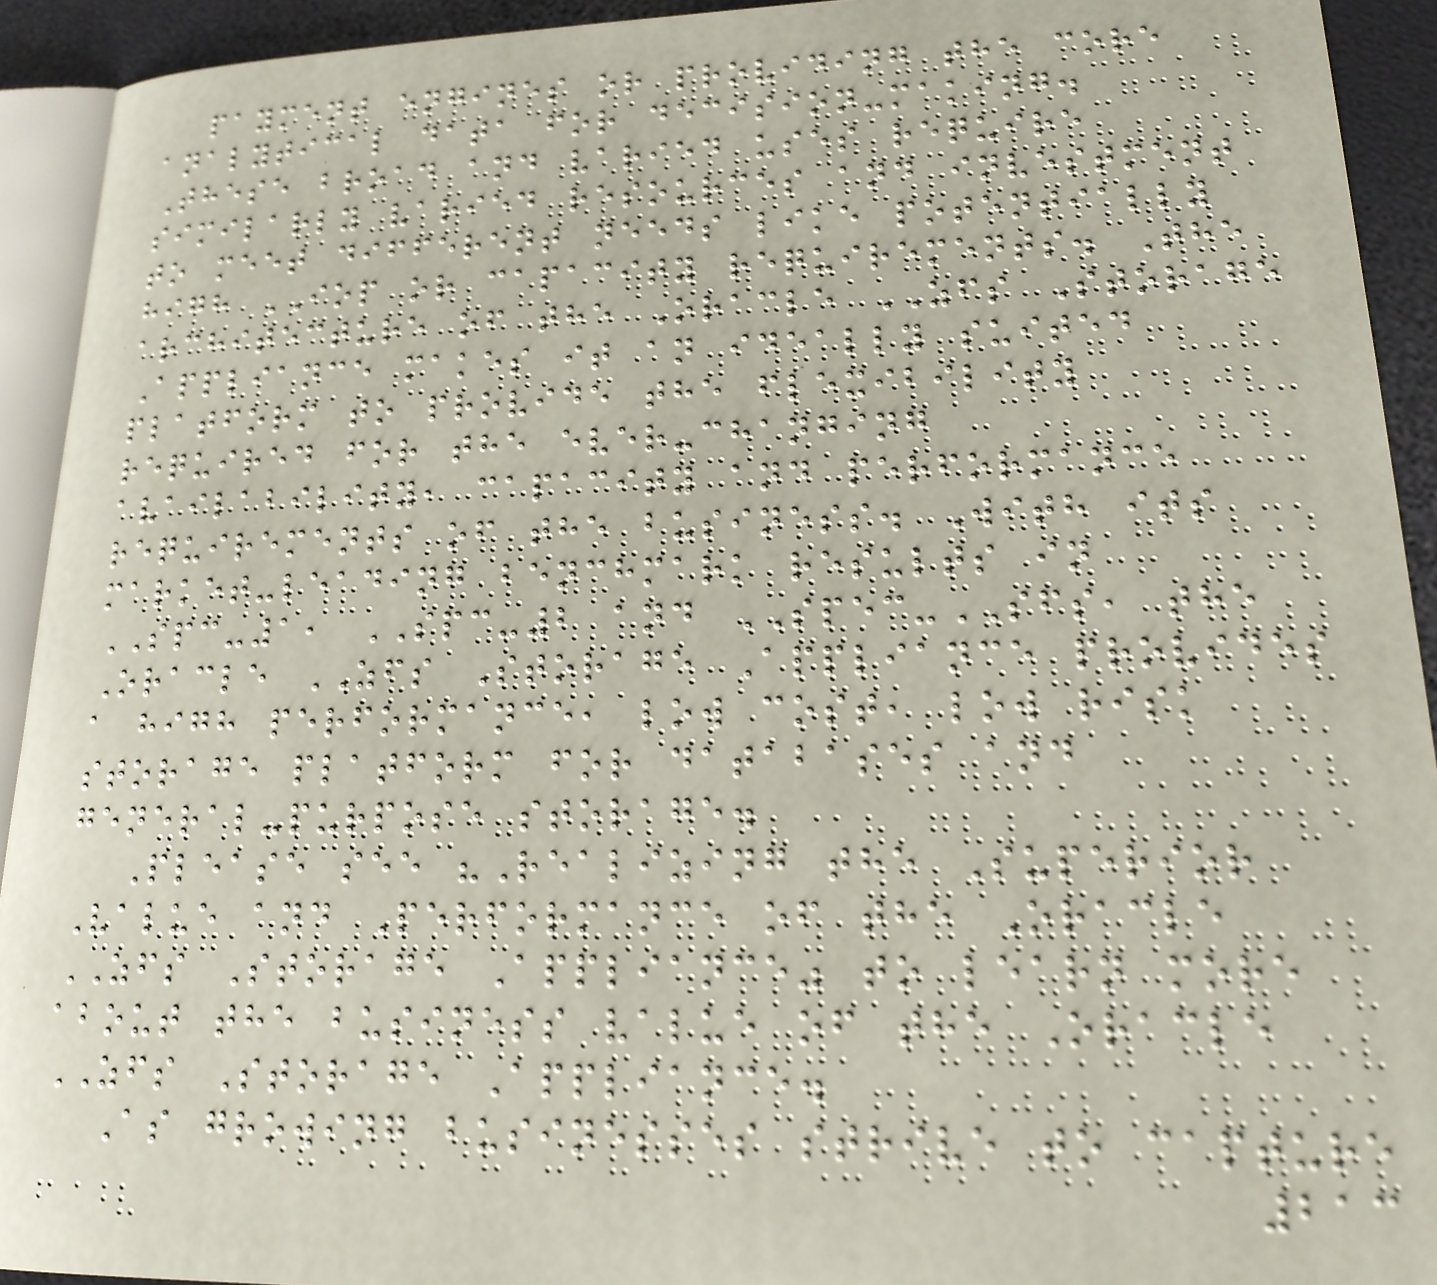payment engines or providing the core
analytical data for decision-making.
These broad and varied uses require
similarly varied resources and investment
to meet different needs like potentially
high IOP or capacity requirements. The
architecture of the Oracle ZFS Storage
Appliance makes it an ideally suited
platform to provide the flexibility
required for the ever-changing
availability, capacity and performance
requirements of the business. With its
market-leading benchmark results in
SPC-1, SPC-2 and SPEC-SFS, the
Oracle ZFS Storage Appliance provides
a high performance, low cost, low risk
storage platform for databases and
general-purpose storage.
Please see "Realizing the Superior
Value and Performance of the Oracle
ZFS Storage Appliance" to learn more
about the business value of the Oracle
ZFS Storage Appliance.
As growing businesses strive to capture
213
